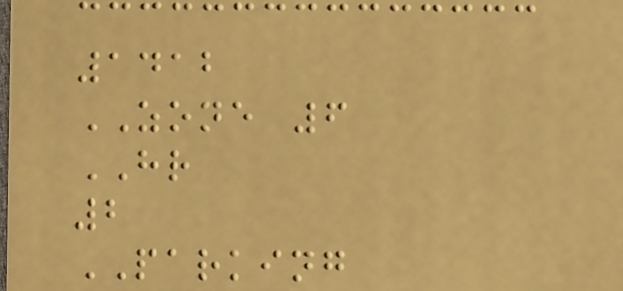1412
ZONE 6
HR
2
PARKING
